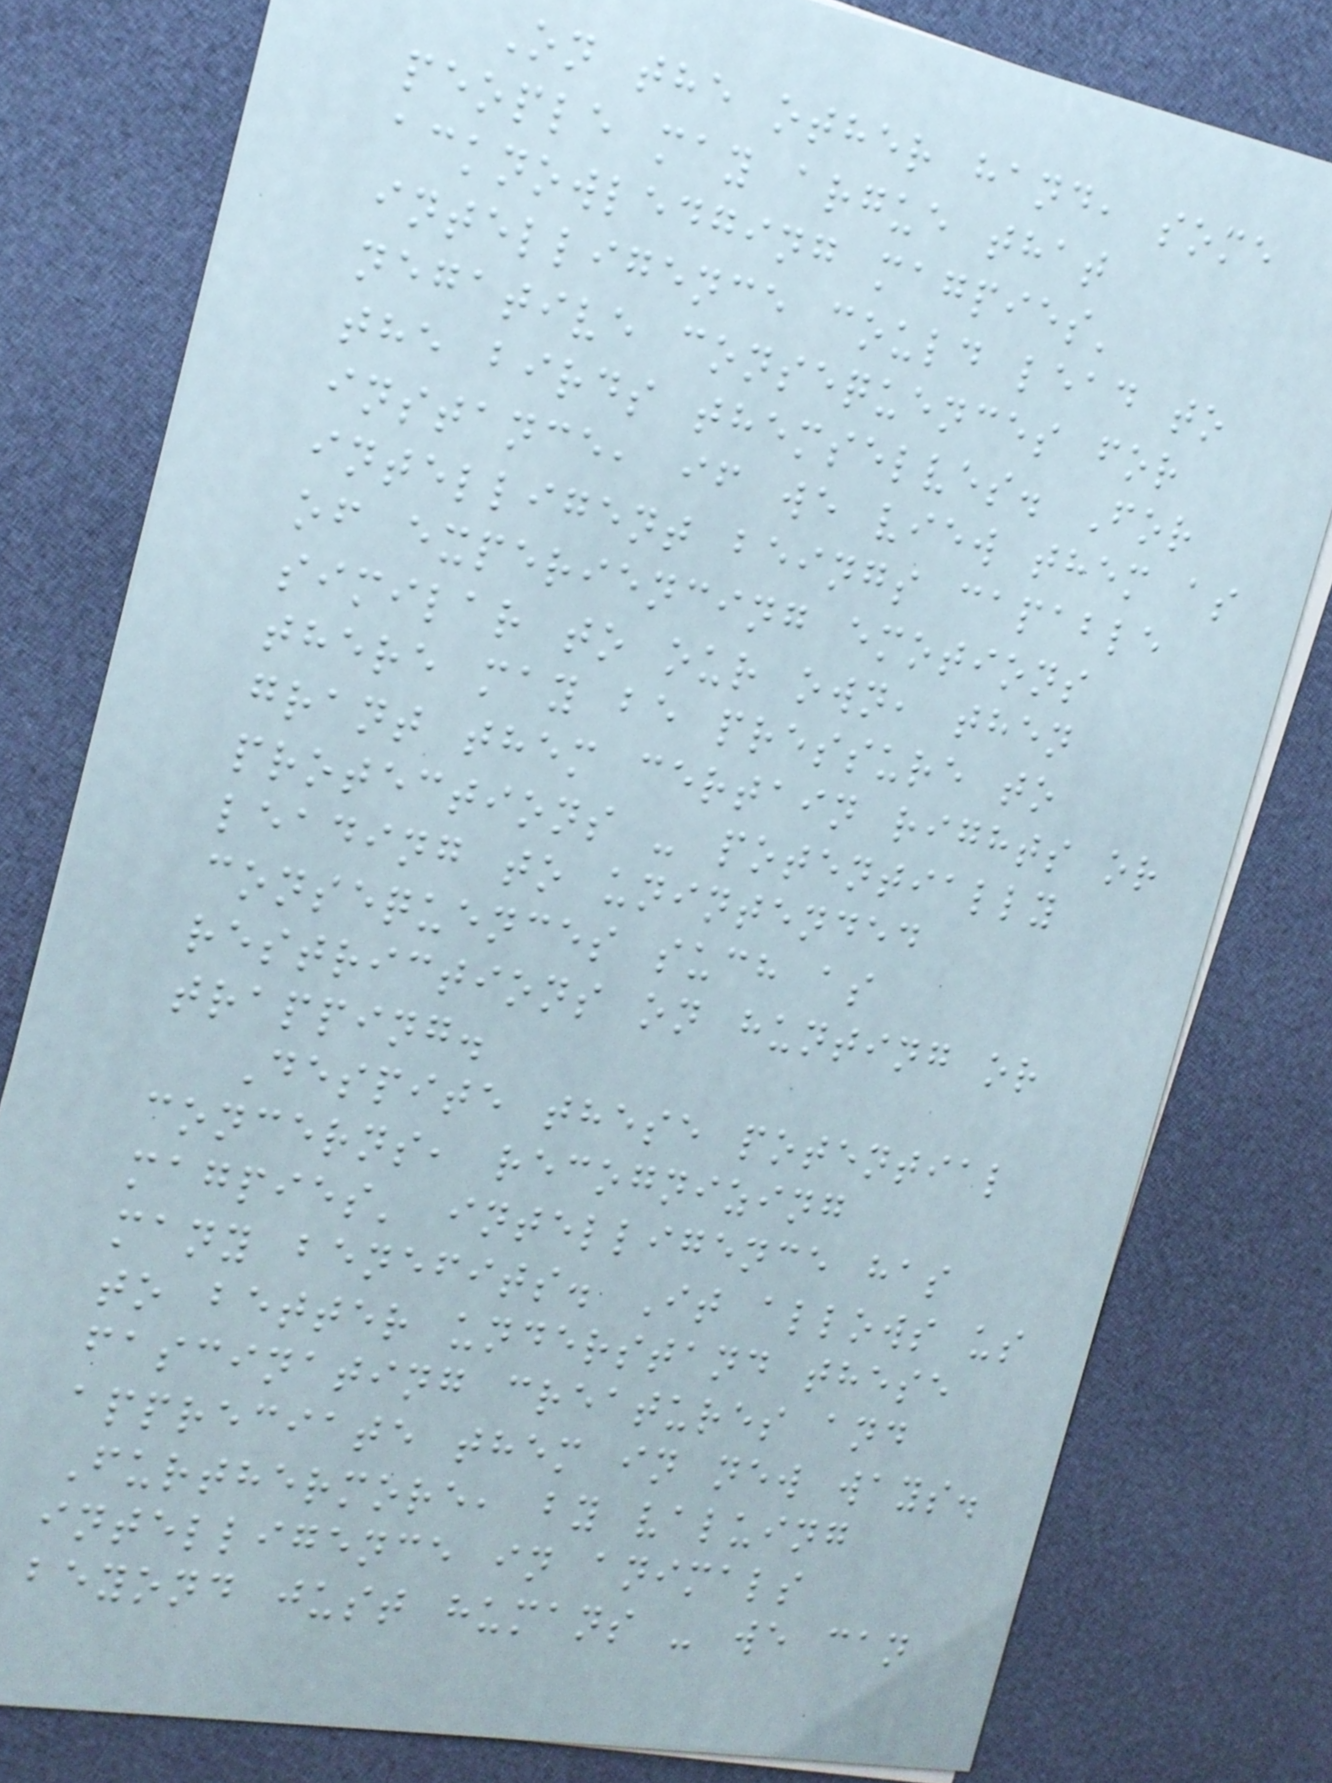On the other hand, some
people may argue that
acknowledging magpies'
intelligence could lead to
negative consequences for
the birds themselves. For
instance, if we view them as
intelligent beings capable
of experiencing emotions
similar to our own, then
there may be pressure to
grant them certain rights or
protections - potentially
leading to unintended
consequences such as
restrictions on hunting or
trapping.
Despite these potential
concerns, recognizing
magpies' intelligence has
many benefits. It allows us
to better understand these
fascinating creatures and
appreciate them in new ways.
Furthermore, by valuing
intelligence in animals
beyond just humans - we can
